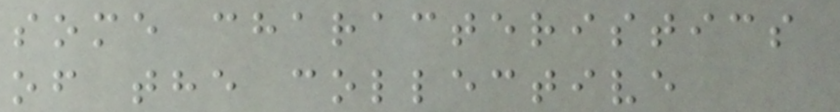some characteristics
of the collective
